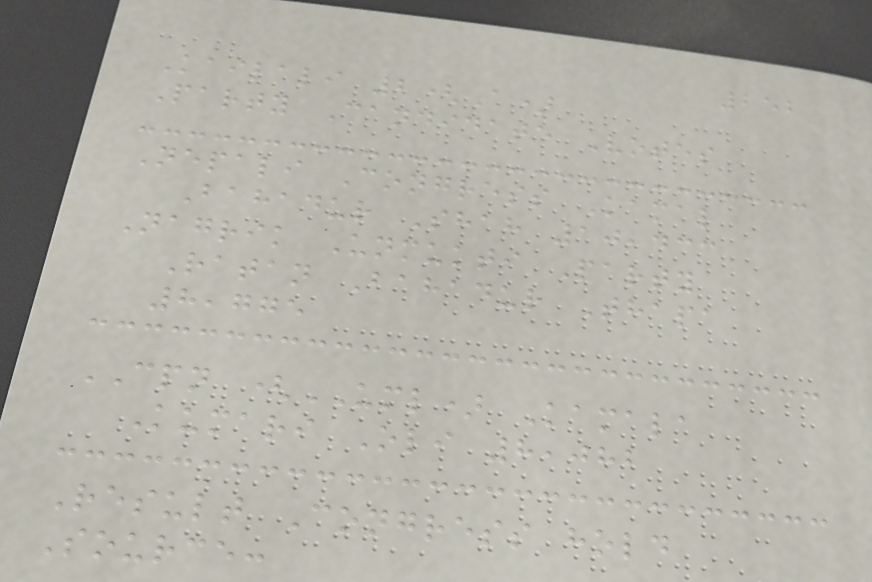252
Kailali 2(A)
Party Candidate Votes
Nepali Congress Kamal
Bahadur Shah 10,433
Nagrik Unmukti Party
Ratan Bahadur Thapa
8,775
CPN (UML) Kamala
Kumari Oli 8,082
Result Congress hold
Source:
